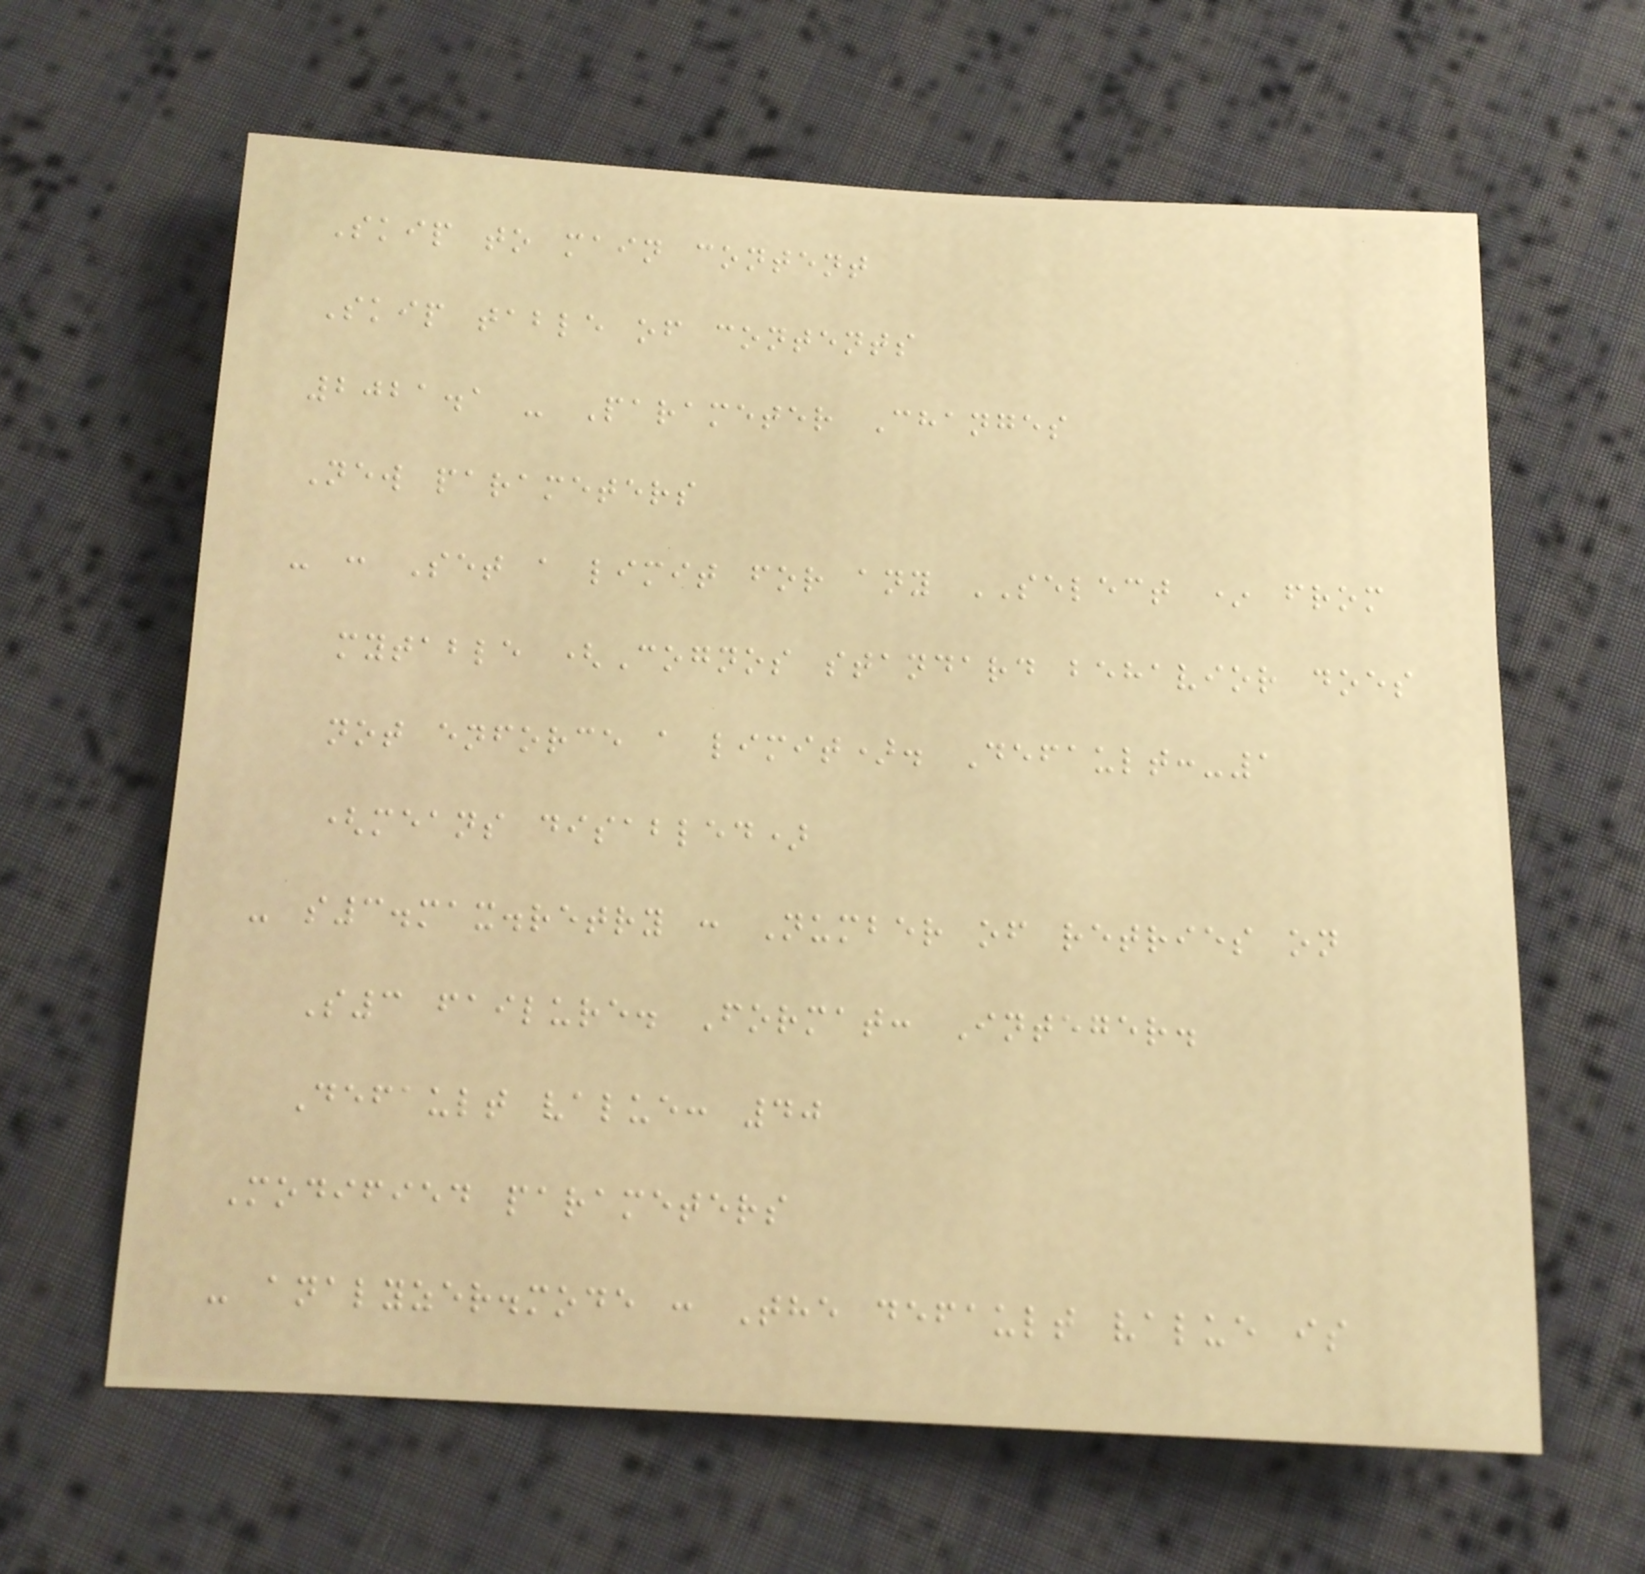Skip to main content
Skip table of contents
2021.1 - Parameter Changes
New parameters
- : Set a limit for any SELECT * from
mytable (Cognos standard behavior does
not enforce a limit). Default:-1
(means disabled)
- s3.max.retry : Number of retries on
S3 failure. Format: Integer.
Default value: 40
Modified parameters
- analyzer.mode : The default value is
